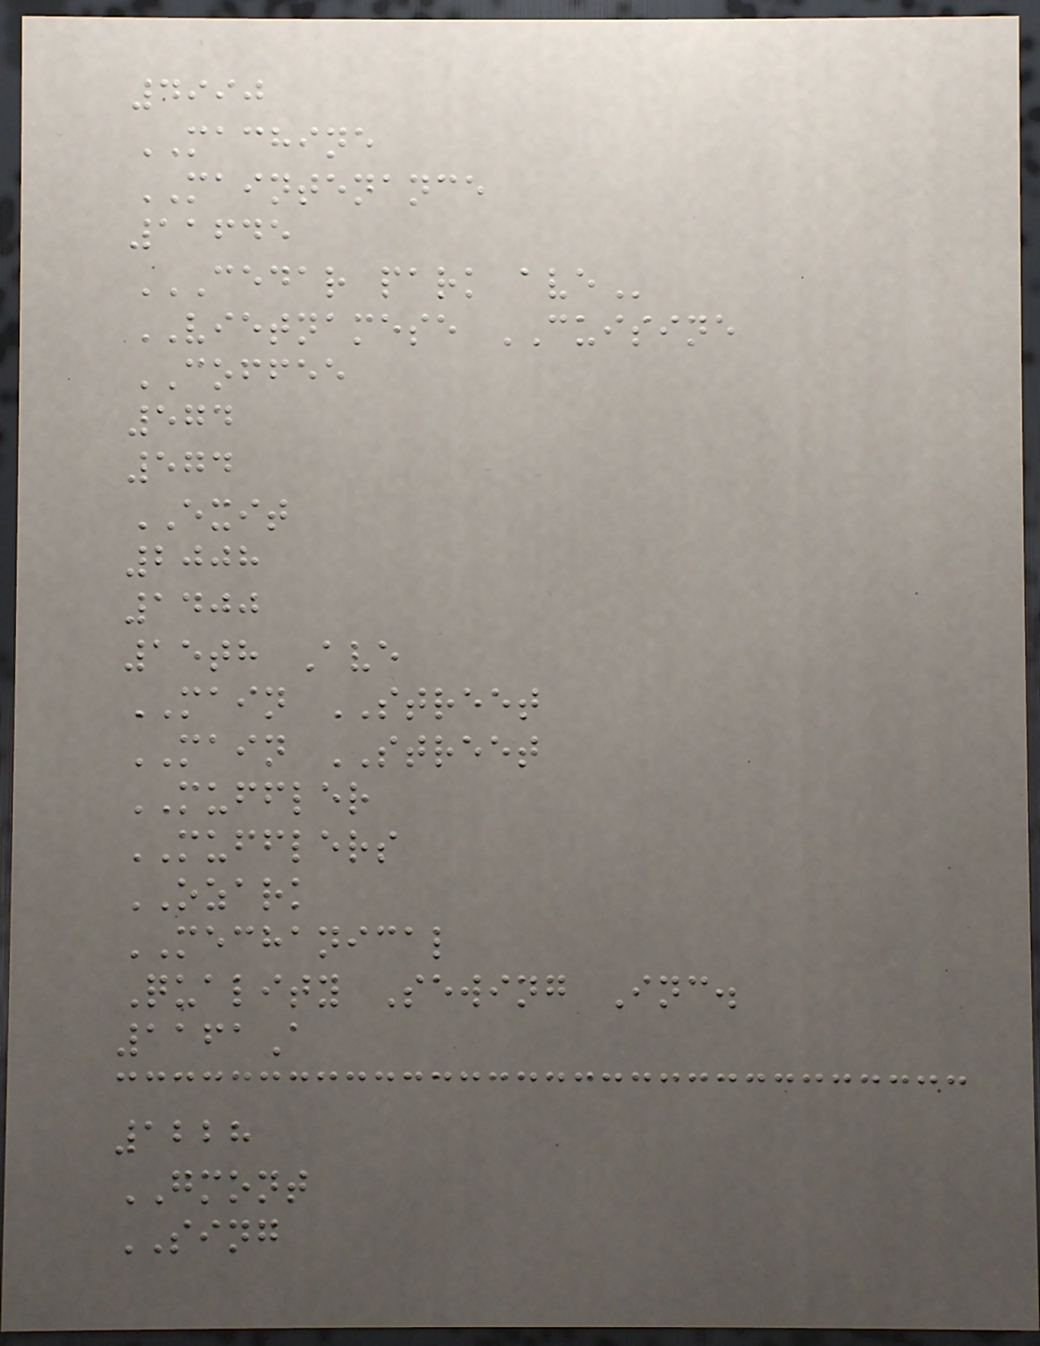4990
MACHINE
MAINTENANCE
11645
CEDAR PARK AVE
VIETNAMESE CUISINE
COFFEE
574
574
EXIT
2008
1400
15th Ave
MAIN STREET
MAIN STREET
MUFFLER
MUFFLERS
OZARK
MECHANICAL
Quality Sewing Inc.
1161A
1228
GMONT
SING
